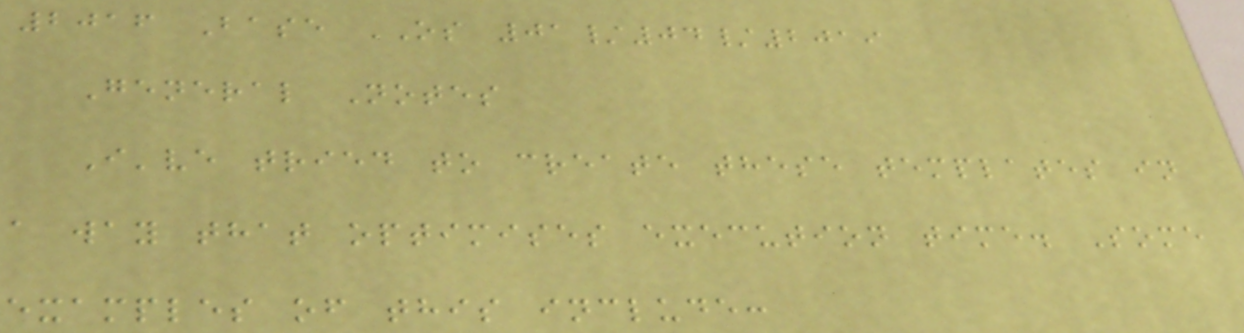2016 Base OS 01/04/2019
General Notes
I've tried to create these templates in
a way that optimises execution time. Some
examples of this include:
